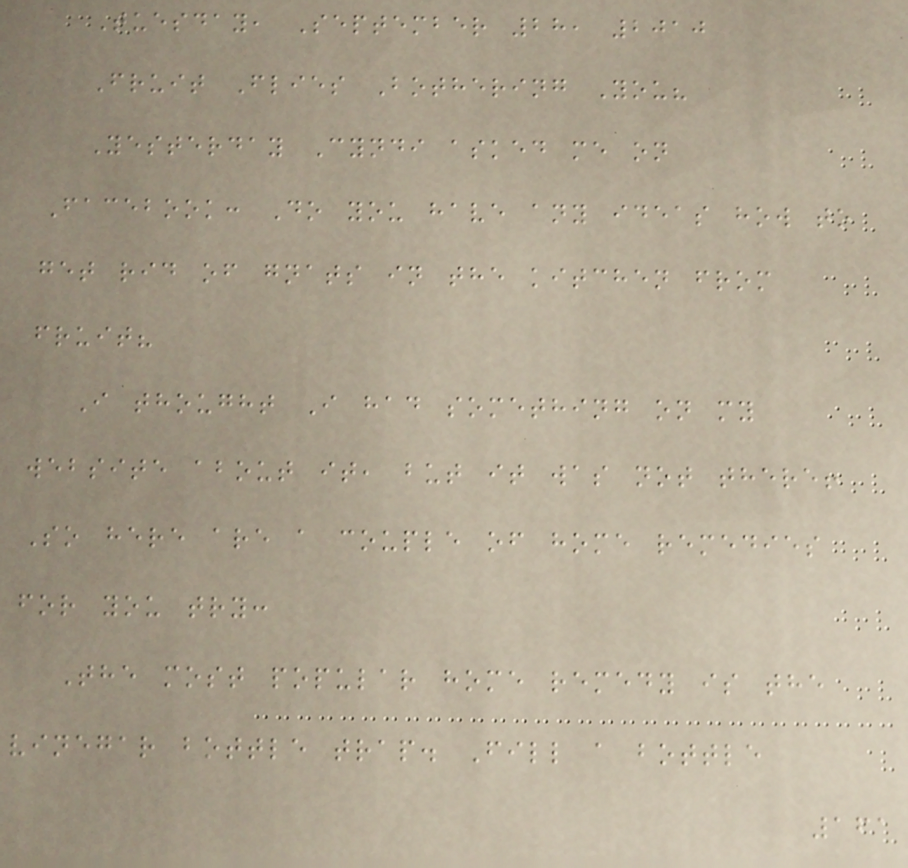Tuesday, September 28, 2010
Fruit Flies Bothering You?
Yesterday Cyndi asked me on
Facebook: Do you have any ideas how to
get rid of gnats in the kitchen from
fruit?
I thought I had something on my
website about it, but it was not there!
So here are a couple of home remedies
for you try:
The most popular home remedy is the
vinegar bottle trap. Fill a bottle
161
